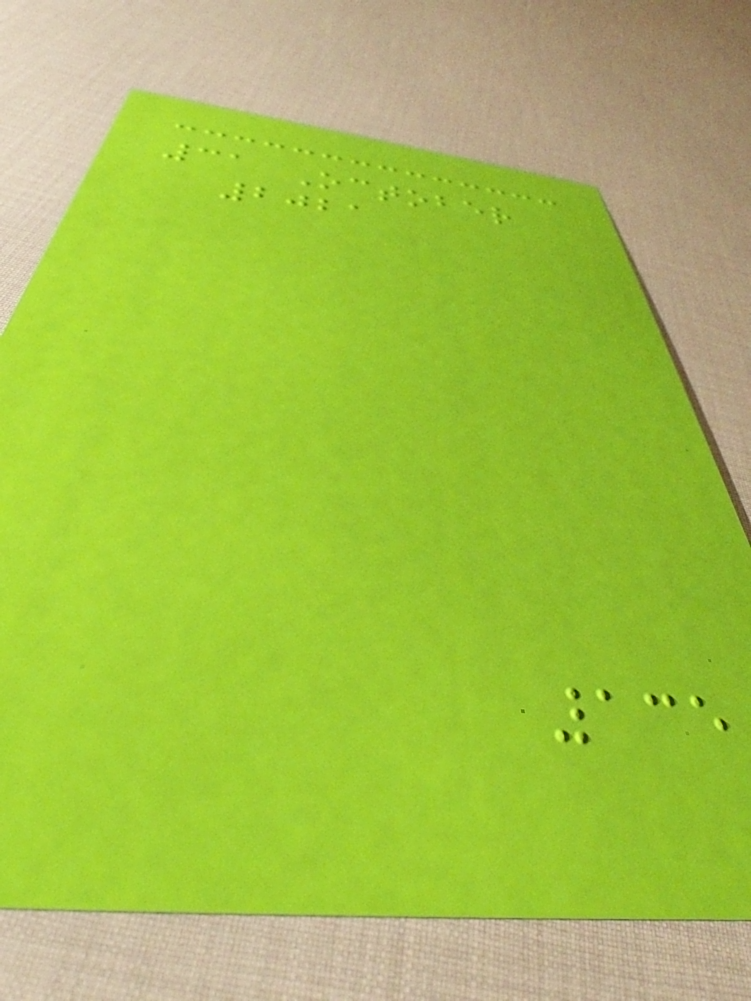31 October
2021
135
